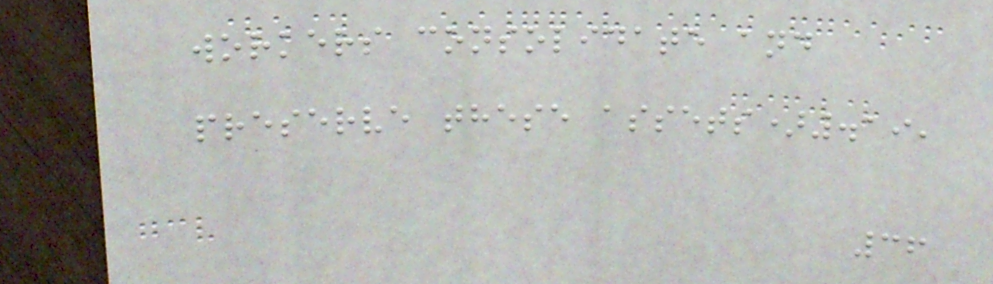workers consolidate and
preserve these assets).19,
36
